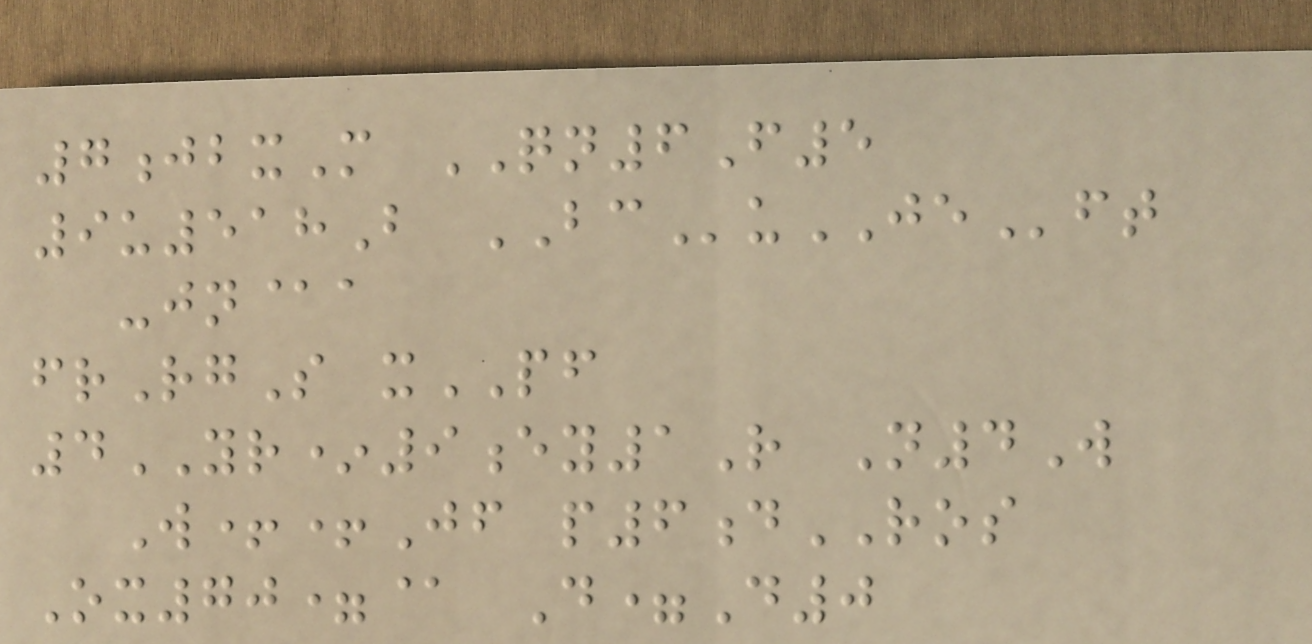7jbxM QN6F5
9u518B BCuJEft
-jn@a
frRgS xPF
4YR*9ey1R N4W
W++Jf p6dROS
Ox70=@ D=D0
